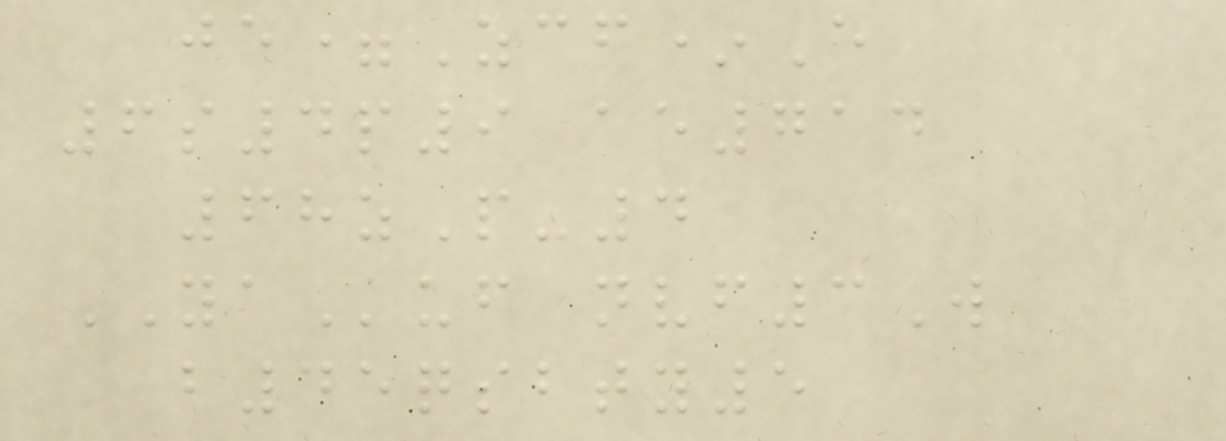je=Zcf*E
6s4p9 ae714
68zP-4
YAuf nvf3W
b45qsbty5
